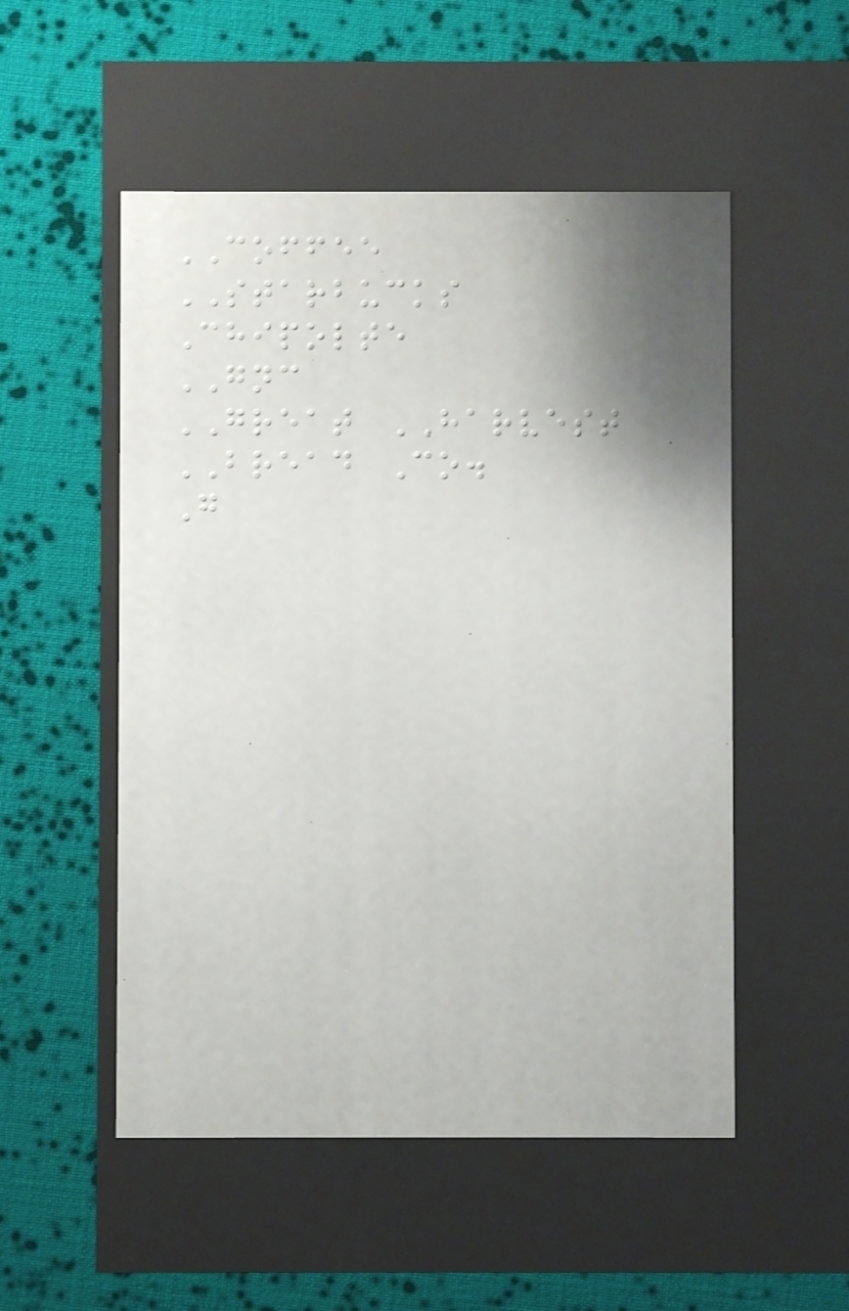COFFEE
STARBUCKS
Chipolte
GNC
GREAT HARVEST
BREAD Co.
G
